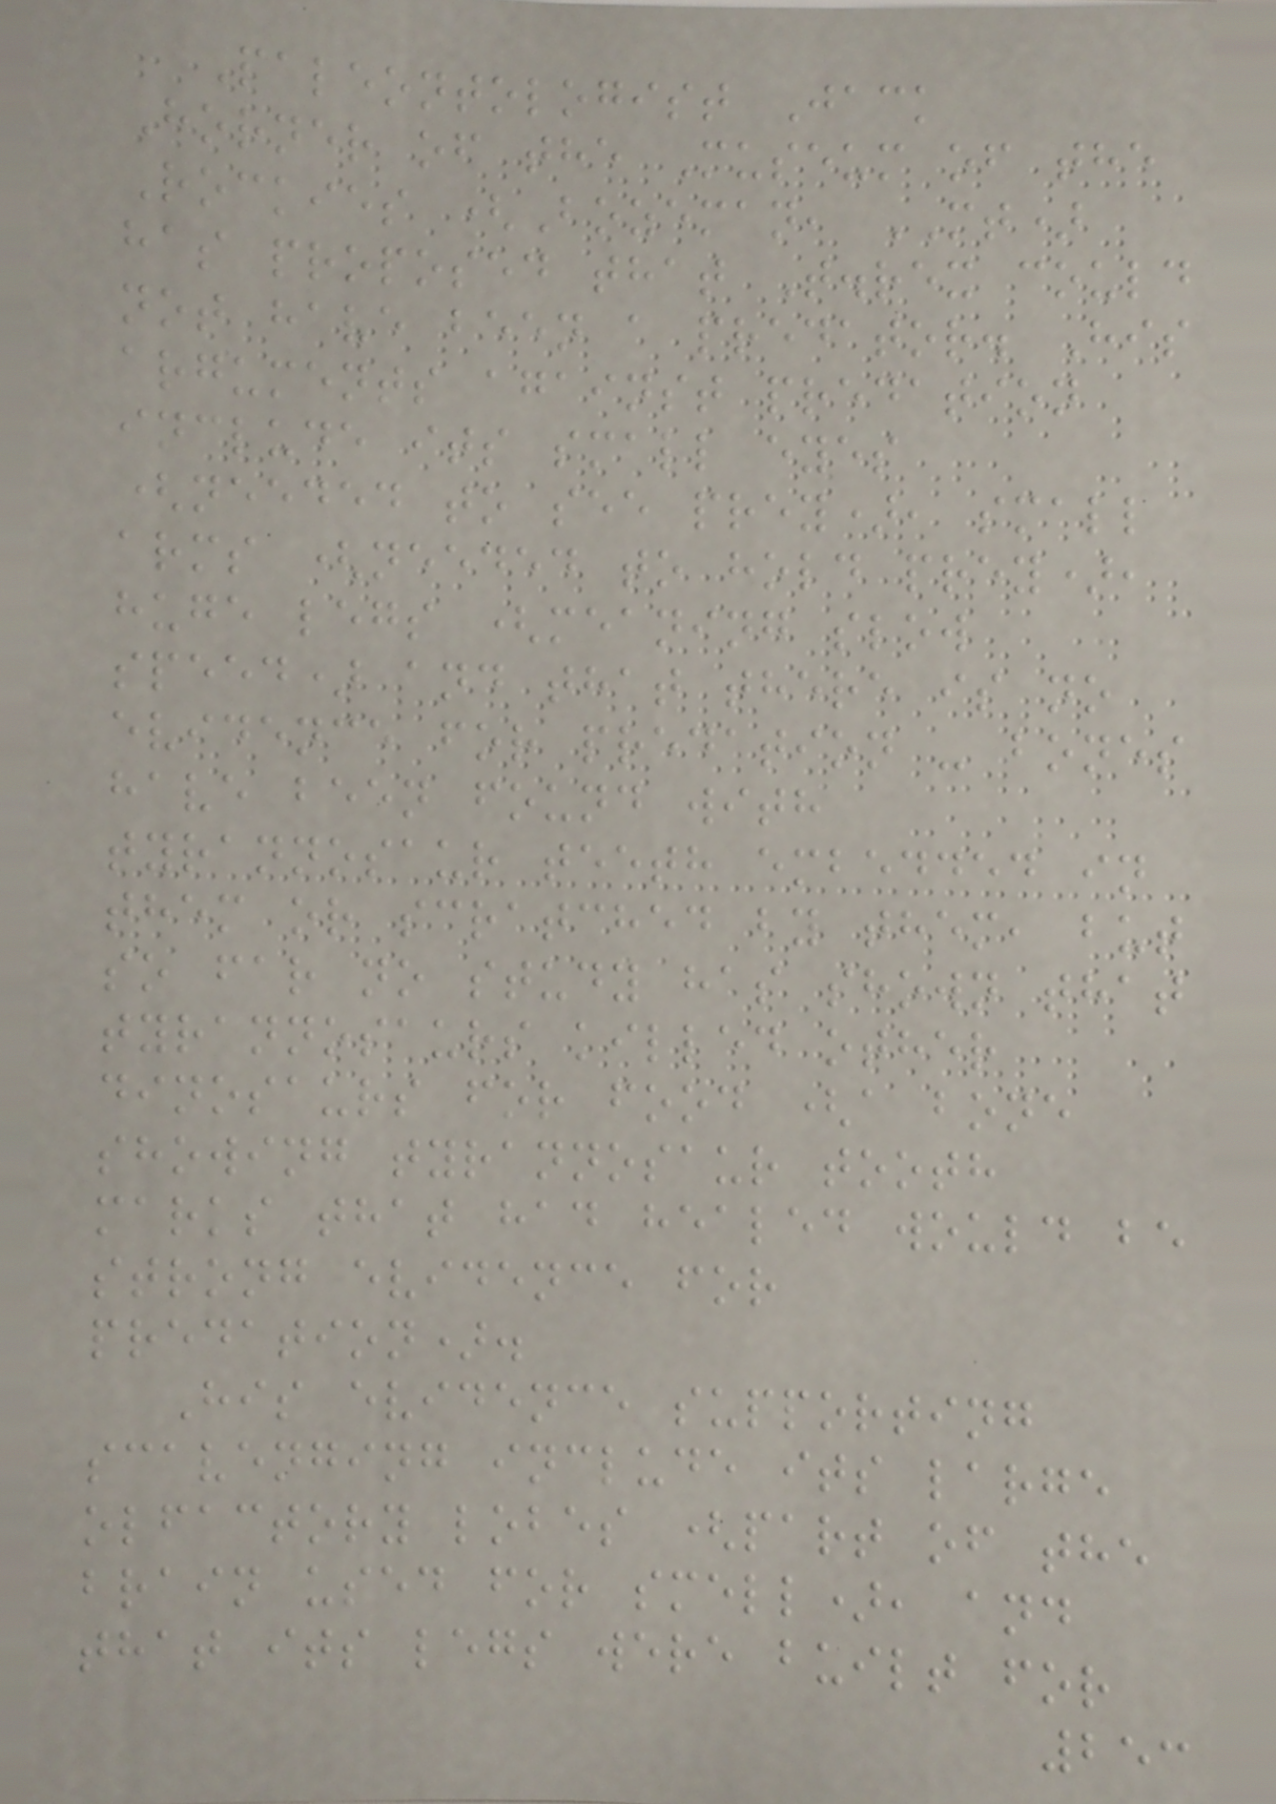Paleontologist Jack
Horner of the Museum of the
Rockies (Bozeman, MT)
has proposed that T.rex could
not have been a predator. His
arguments against predation
include its small eyes
(needed to see prey), small
arms (needed to hold prey),
huge legs (meaning slow
speed) and that there is no
evidence for predation - bones
have been found with
tyrannosaur teeth embedded in
them or scratched by them, but
so far no study has shown that
tyrannosaurs killed other
dinosaurs for food (a bone
showing tyrannosaur tooth
marks that had healed would be
strong evidence for
predation).
His evidence supporting
scavenging include its large
olfactory lobes (part of the
brain used for smell), and
that its legs were built for
253
